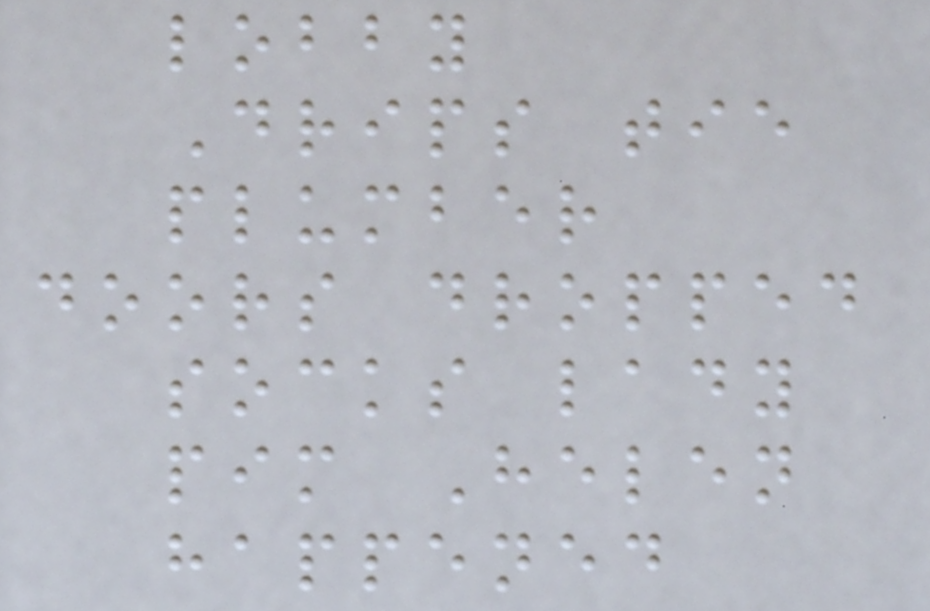lobby
Drips tie
plumber
doors dropped
socks lady
pim Helen
happened
